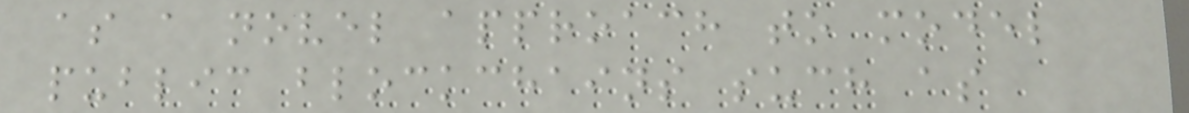as a novel approach to model
public blockchains such as
